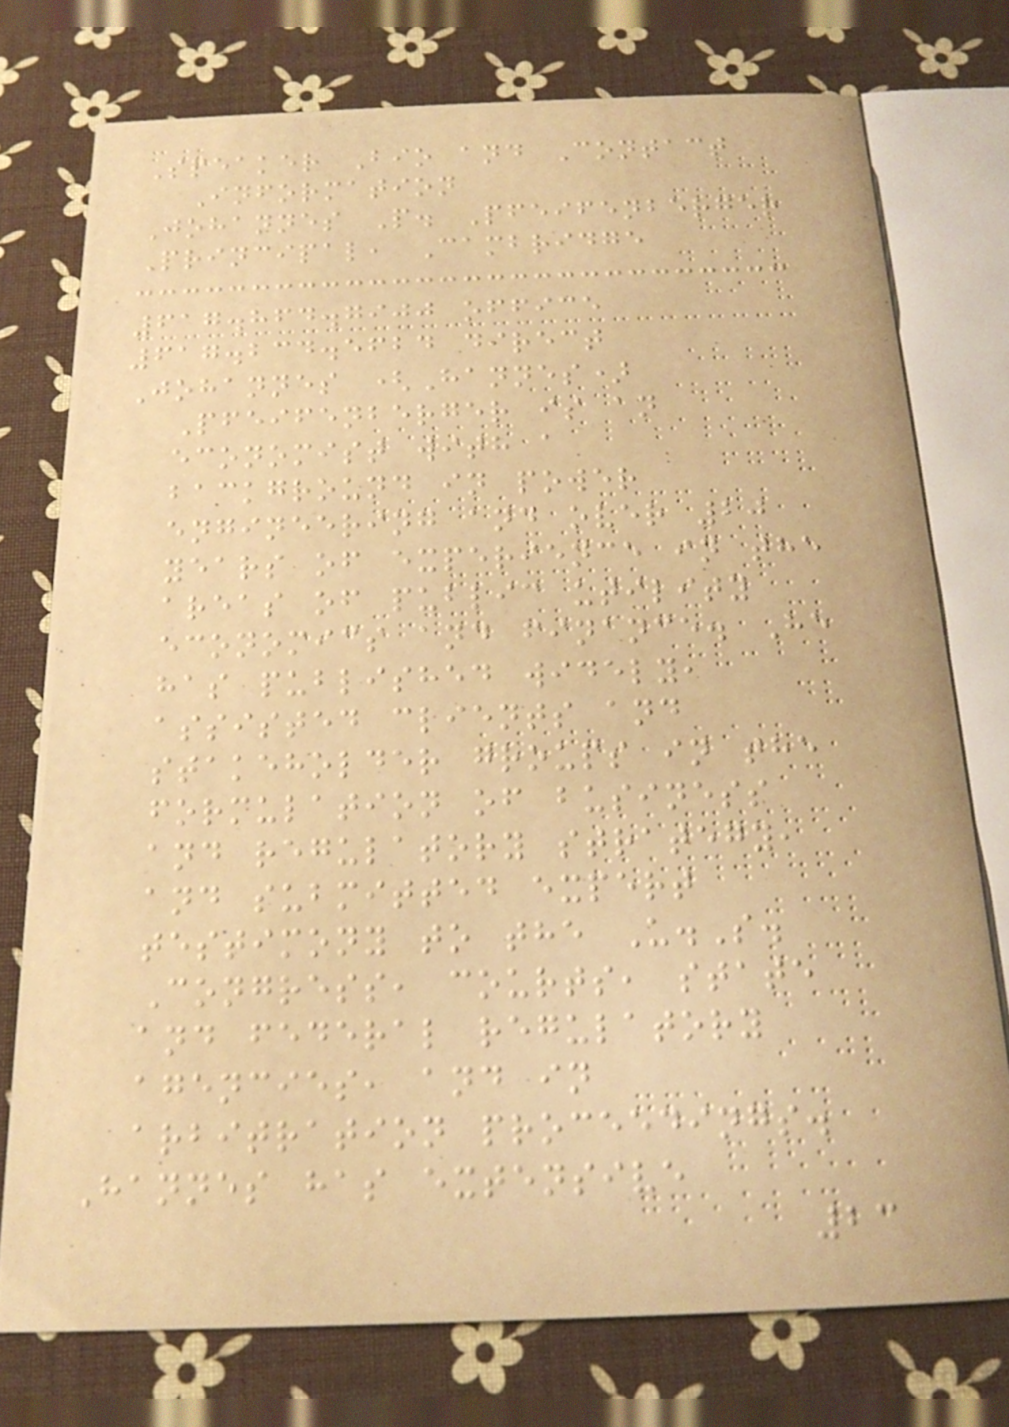Speaker Bio and Contact
Information
Johannes P. Pfeifenberger
Principal, Cambridge
617.864.7900 office
617.234.5624 direct
Johannes (Hannes)
Pfeifenberger is an
economist with a
background in power
engineering and over 20
years of experience in the
areas of public utility
economics and finance. He
has published widely,
assisted clients and
stakeholder groups in the
formulation of business
and regulatory strategy,
and submitted expert
testimony to the U.S.
Congress, courts, state
and federal regulatory
agencies, and in
arbitration proceedings.
Hannes has extensive
23
